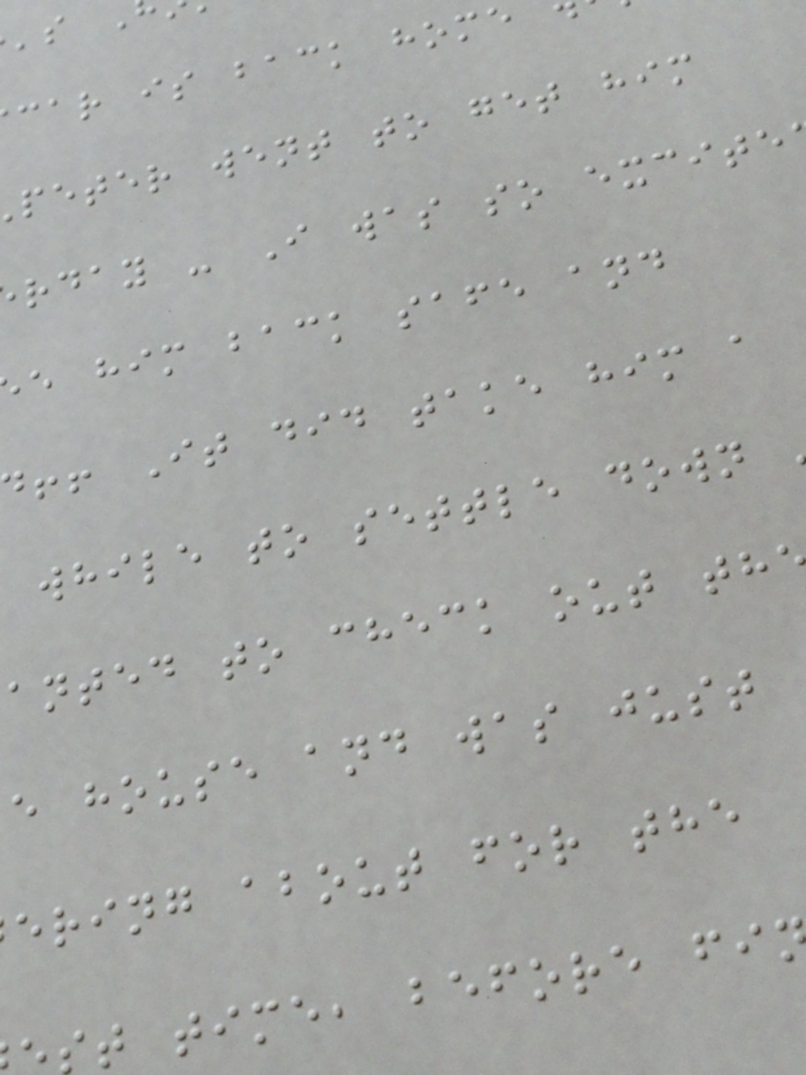car is back home
peter went to get him
rday - I was so excite
e him back safe and
!! It did take him a
while to settle down
anted to check out th
e house and was just
ering about for the
t time, before fi
